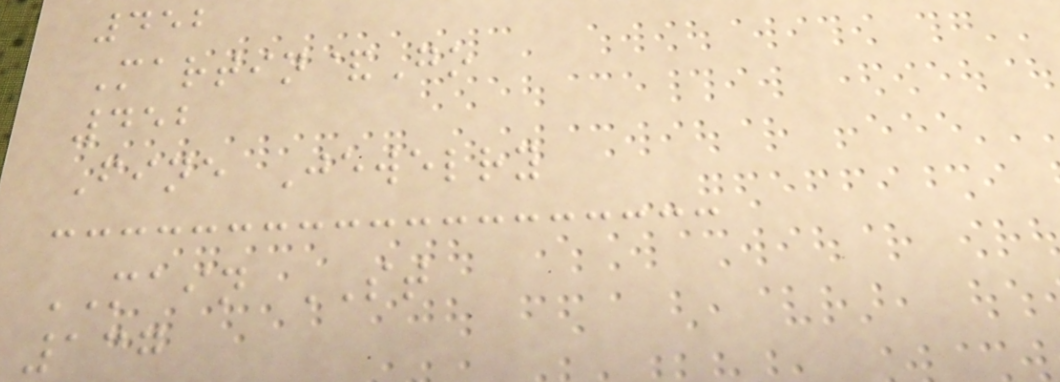452
Martin&Go
452
Fine Jewelry
MAIN ST
137
